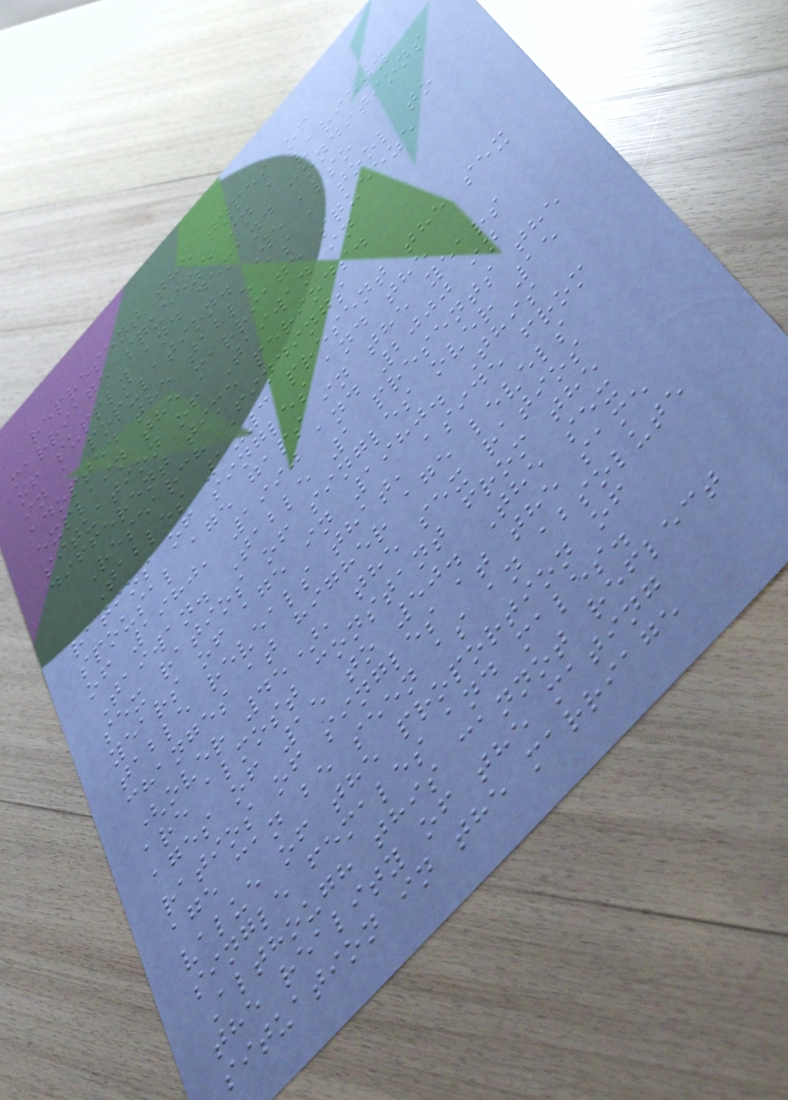represent the types of
marriage squeeze in a variety
of supply and demand conditions
in a population. We also
adopted the table as a tool to
explain the marriage squeeze
situation of Taiwan in
different time periods.
Research Findings
Tables 1-3 present the sex
ratios of singles and the
spousal age gaps in the years
of 1980, 1990 and 2000 in
Taiwan. Table 1 presents the
sex ratios of singles over 15
years of age in 1980. This
table reveals that, aside from
changes at higher age levels
(over 45), the sex ratios
are almost constant from the
ages of 15 to 50. The sex
ratios of singles at the same
age can be seen as an absolute
value of the proportion of
single females and males.
Although this cannot reflect
the reality of the mating
situation in the marriage
